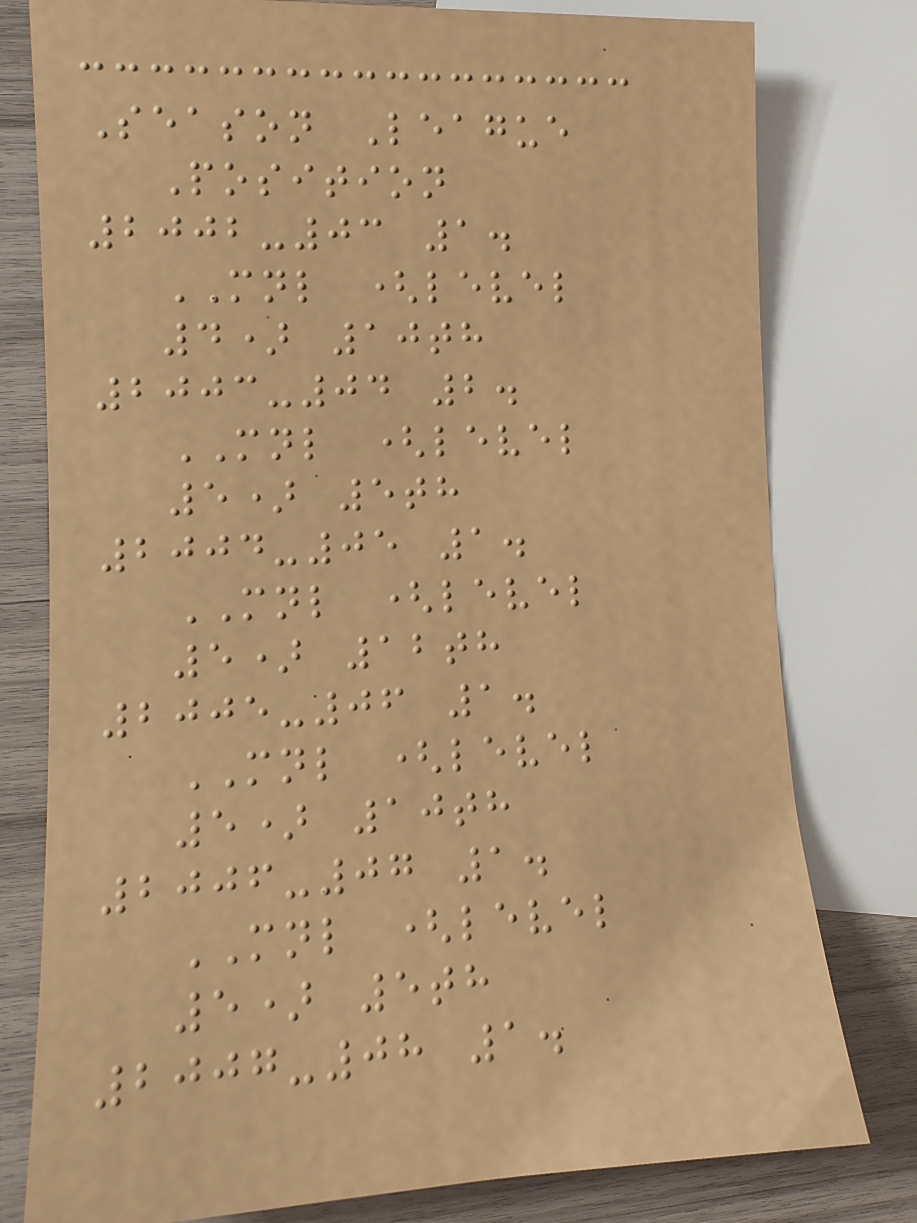Season League
Position
2002-03 1.
MNL (level
4) 10th
2003-04 2.
MNL (level
5) 5th
2004-05 1.
MNL (level
5) 12th
2005-06 1.
MNL (level
5) 10th
2006-07 1.
MNL (level
5) 5th
2007-08 1.
